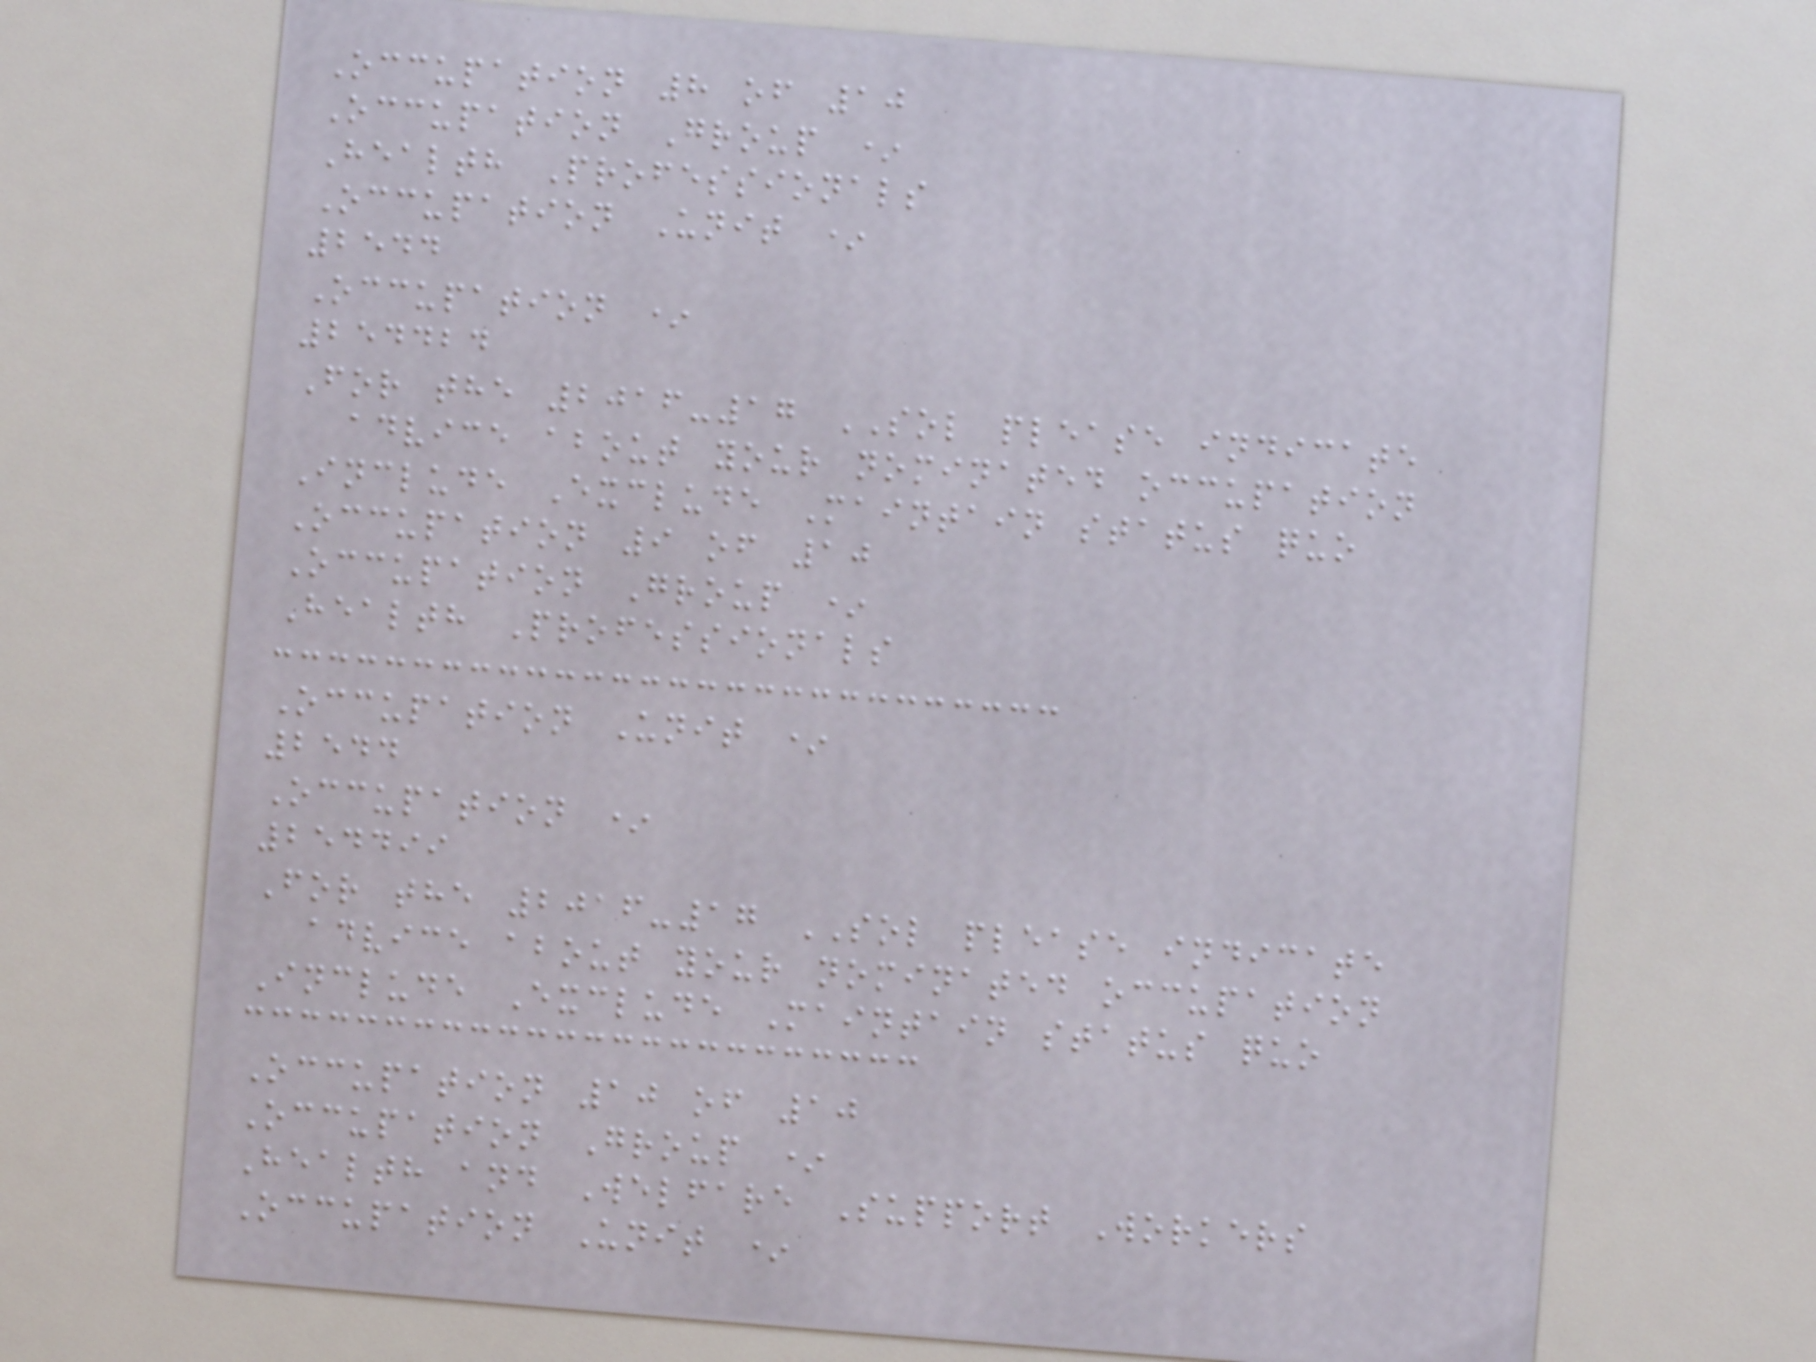Occupation 8 of 10
Occupation Group *
Health Professionals
Occupation Unit *
2544
Occupation *
254424
For the 2016-17 SOL please indicate
advice about your nominated occupation
Include Exclude Maintain status quo
Occupation 9 of 10
Occupation Group *
Health Professionals
Occupation Unit *
2544
Occupation *
254499
For the 2016-17 SOL please indicate
advice about your nominated occupation
Include Exclude Maintain status quo
Occupation 10 of 10
Occupation Group *
Health and Welfare Support Workers
Occupation Unit *
